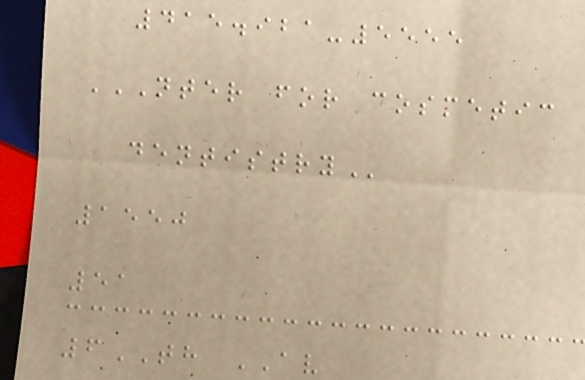415.921-5555
NTER FOR COSMETIC
DENTISTRY
1550
51
6TH AV
